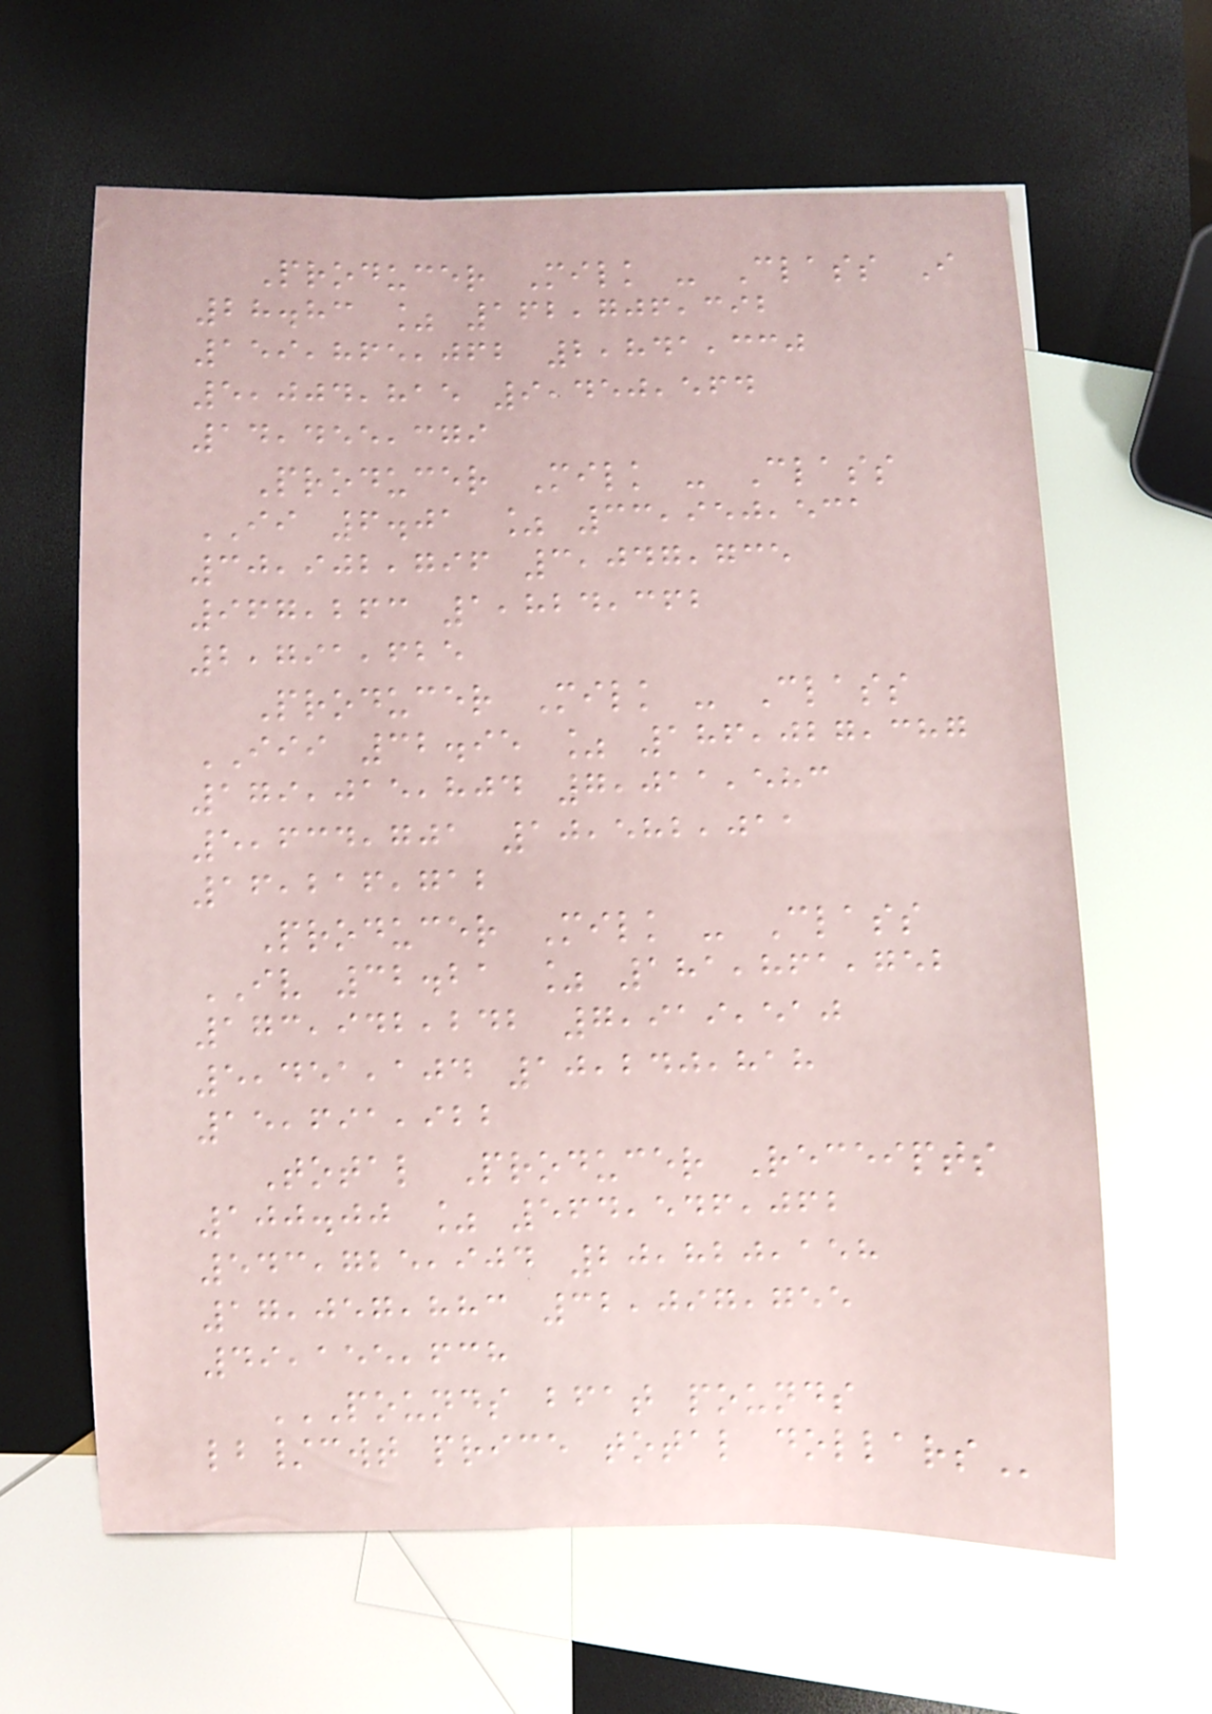Producer Milk - Class I
28.83 % 162,706,392
159,865,062 2,841,330
5,004,815 9,450,564
14,455,379
Producer Milk - Class
II 6.01 % 33,950,531
30,902,796 3,047,735
967,263 1,824,362
2,791,625
Producer Milk - Class
III 32.95 % 186,027,387
179,015,804 7,011,583
5,634,701 10,582,011
16,216,712
Producer Milk - Class
IV 32.21 % 181,861,752
173,942,242 7,919,510
5,451,104 10,240,818
15,691,922
Total Producer Receipts
100.00 % 564,546,062
543,725,904 20,820,158
17,057,883 32,097,755
49,155,638
POUNDS BFAT POUNDS
LB/CWT PRICE TOTAL DOLLARS
